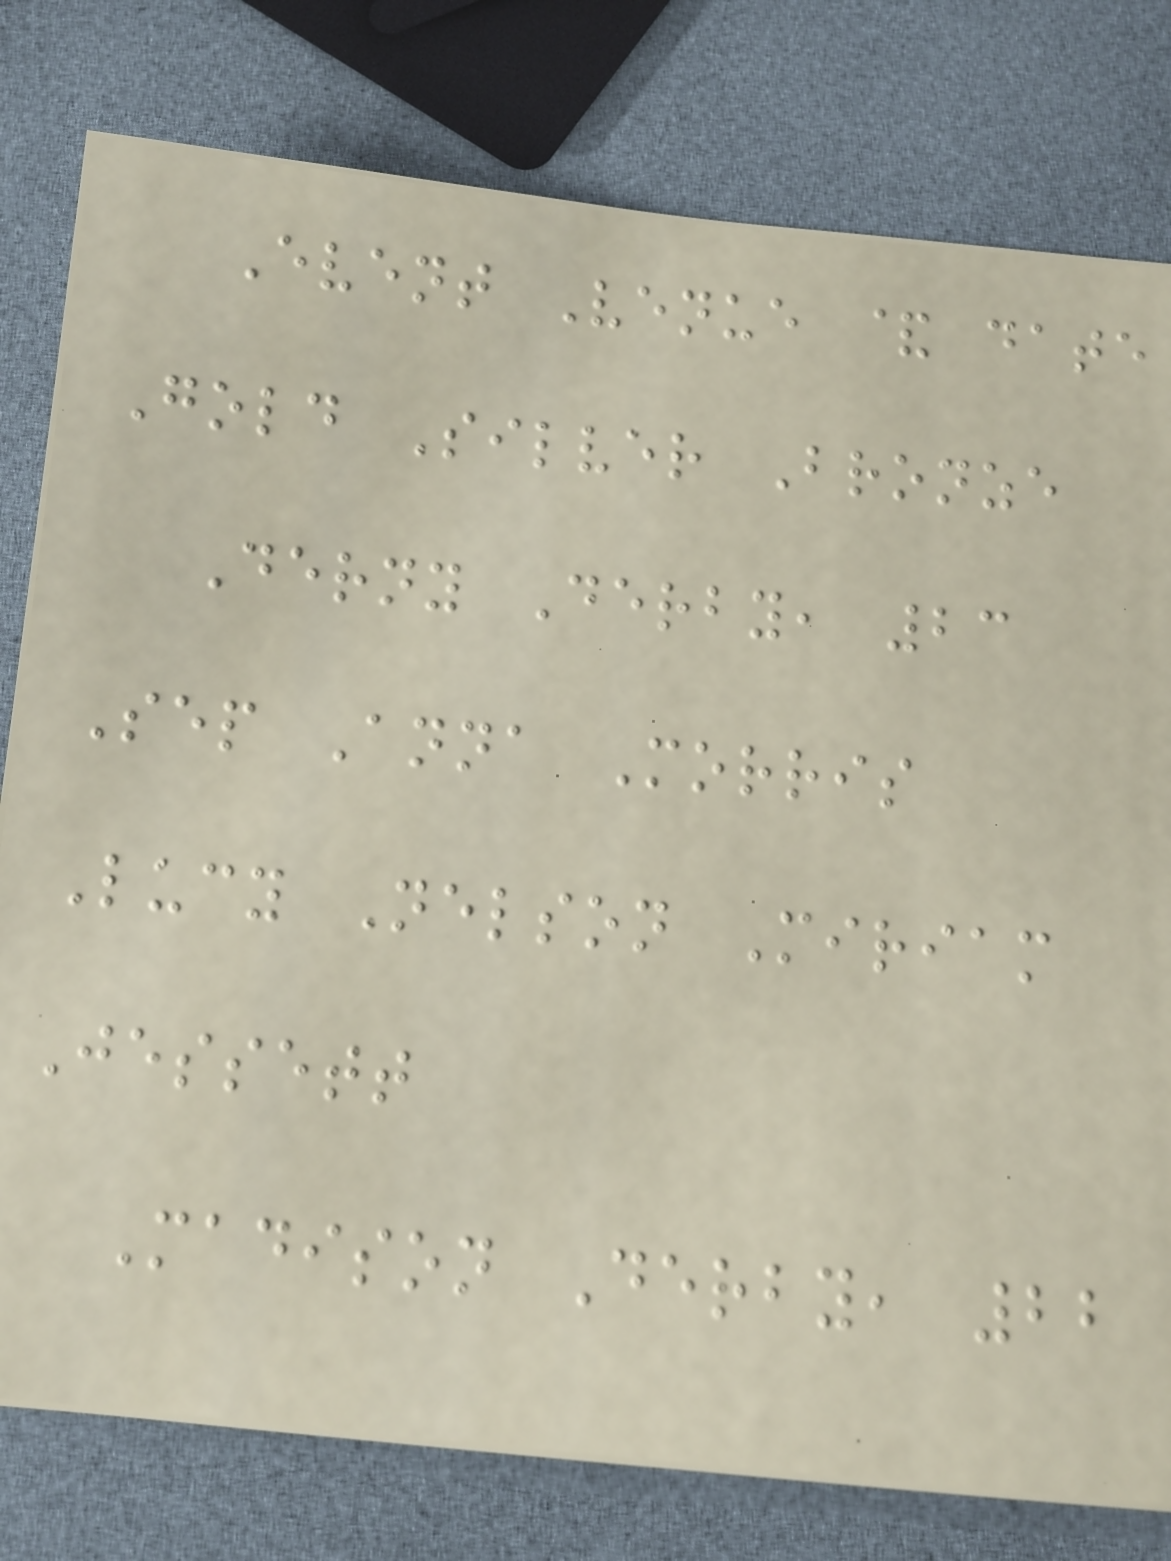Event Venue & date
Gold Silver Bronze
Derny Derby, 23
Sep Anna Morris
Lucy Nelson Miriam
Jessett
Madison Derby, 22
